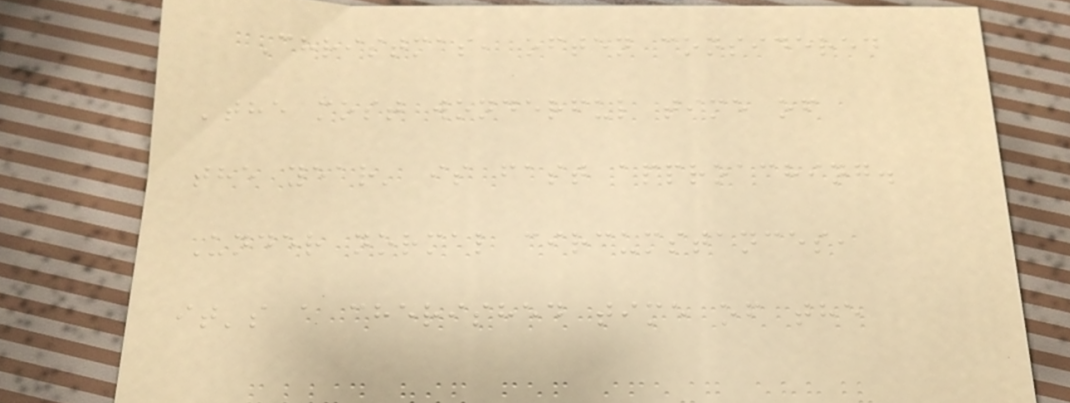Christmas, often considered
'the most wonderful time of
the year' is fast approaching.
Under normal circumstances,
it's a cherished time of the
